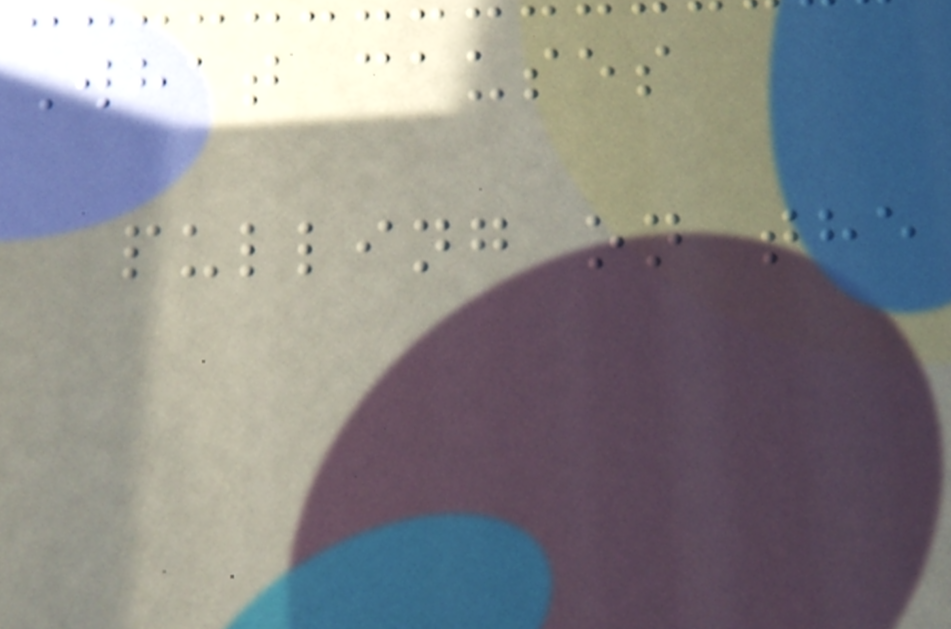What causes
pulling on the
